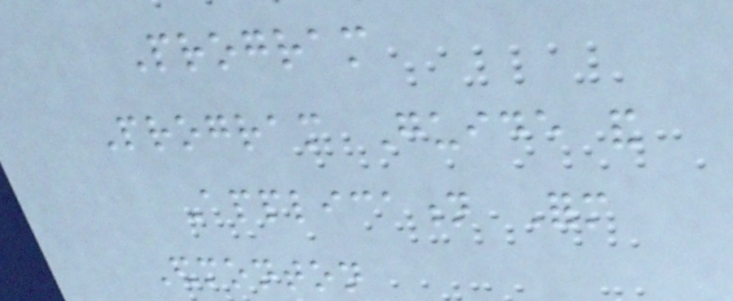Program
Program Guide and
Application Form
Edmonton
